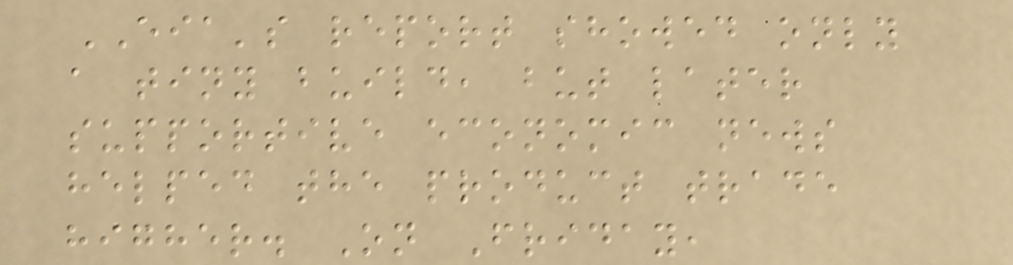EIA's report showed only
a tiny build, but later
supportive economic news
helped the product trade
higher. On Friday,
